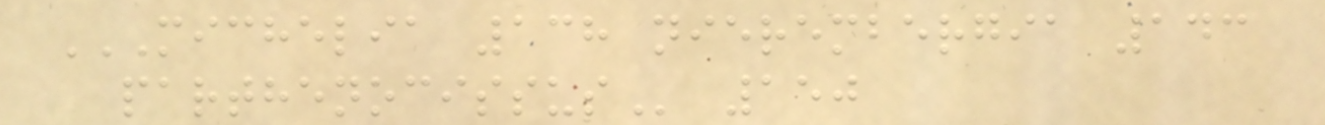MICHELIA 138 NIEREMBERGIA 143
PARTHENOCISSUS 150
